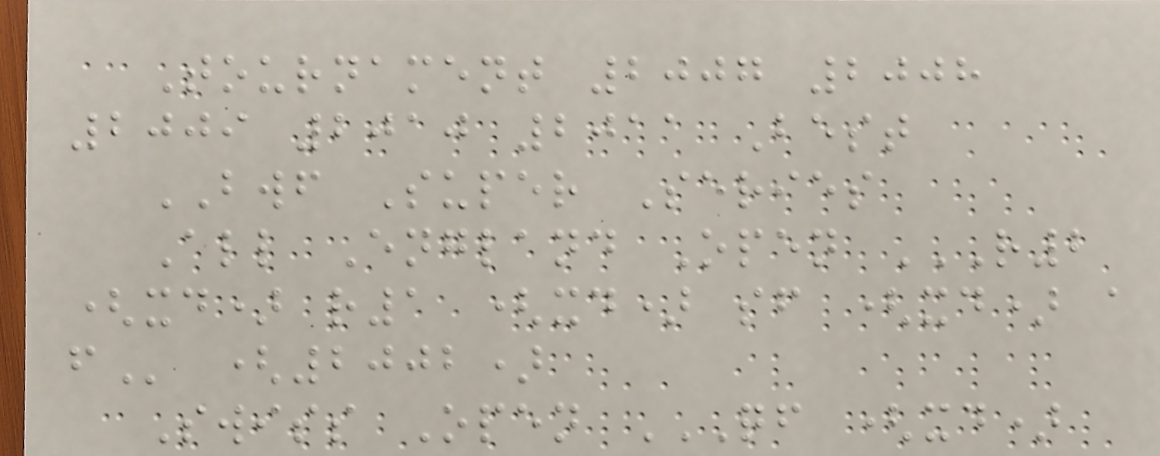Tournament 2007 2008
2009 2010 2011 Best
BWF Super Series
All England Open R2
(XD) R1 (XD) SF (XD) A
F (2002)
Swiss Open QF (XD)
